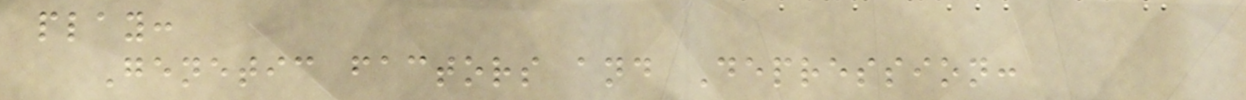play:
Genetic factors and Depression:
